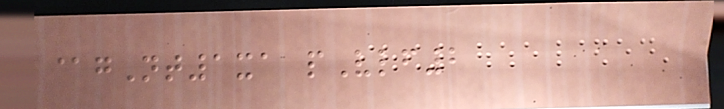@gNt1xa pVlf2
